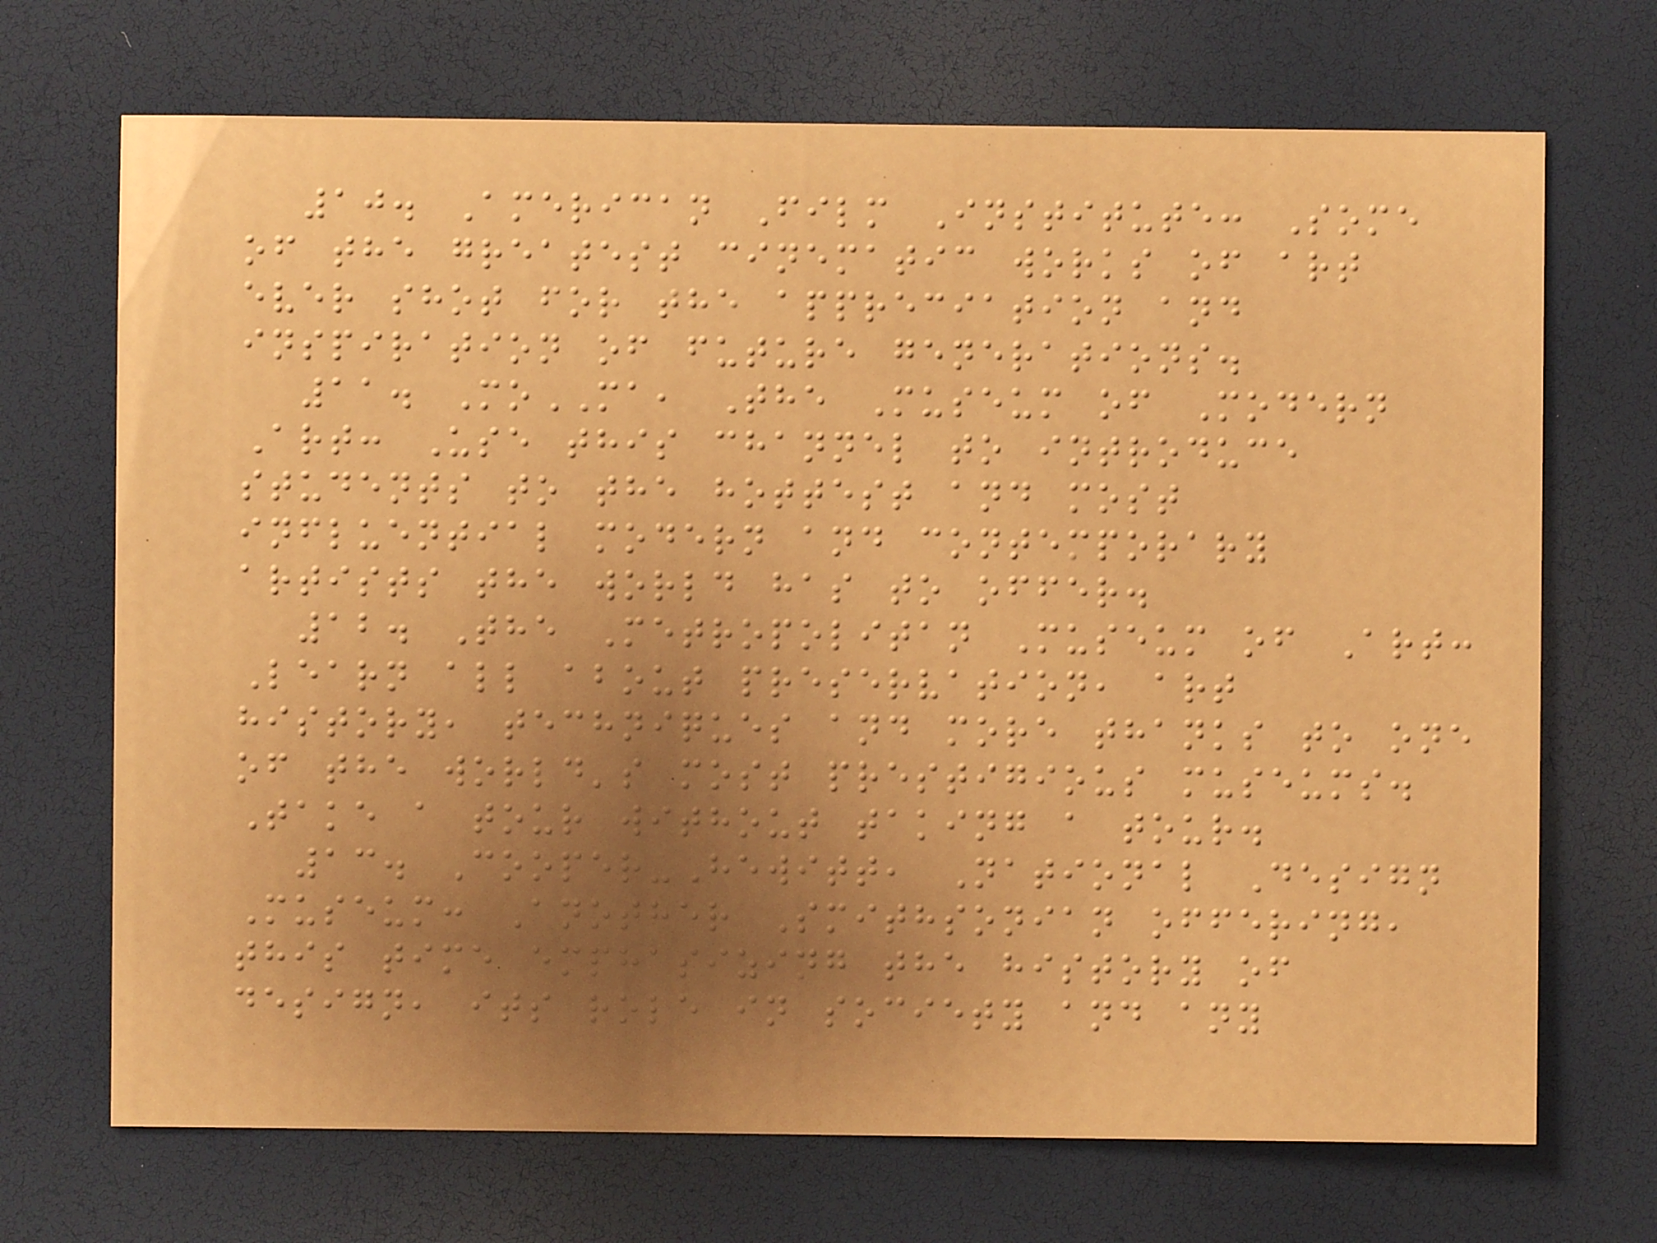10. American Film Institute: Some
of the greatest cinematic works of art
ever shot for the appreciation and
inspiration of future generations.
11. MoMA, The Museum of Modern
Art: Use this channel to introduce
students to the hottest and most
influential modern and contemporary
artists the world has to offer.
12. The Metropolitan Museum of Art:
Learn all about preservation, art
history, techniques and more thanks to one
of the world's most prestigious museums.
Take a tour without taking a tour.
13. Cooper-Hewitt, National Design
Museum: Another Smithsonian offering,
this time emphasizing the history of
design, its role in society and any
